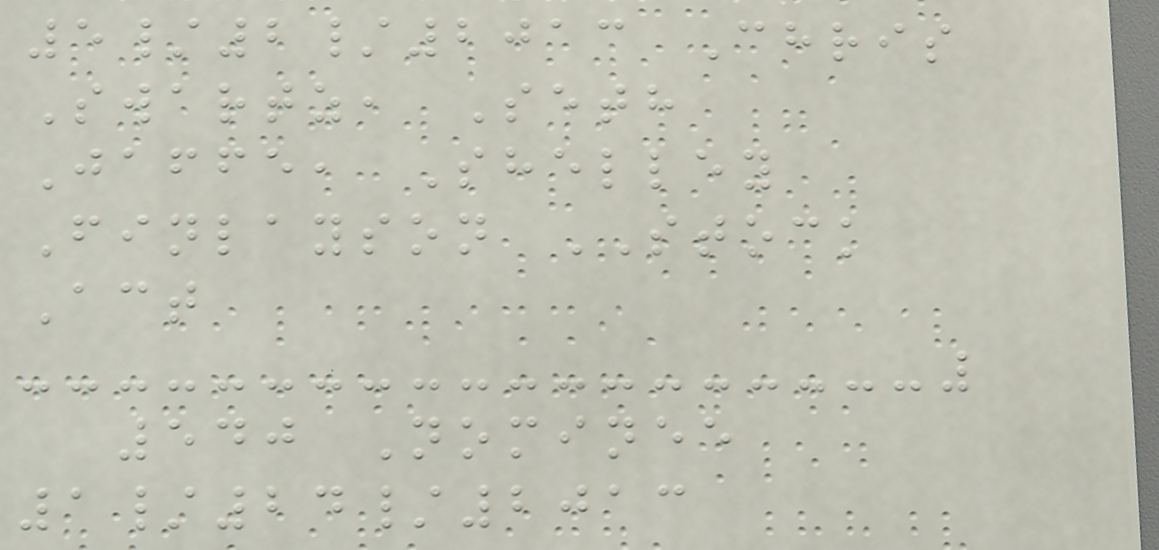5/2/2013 Chris
Swartz, Seth
Jaffe, Shelley
Finlayson STOCK
Act
540 Nominee
1/24/2013
